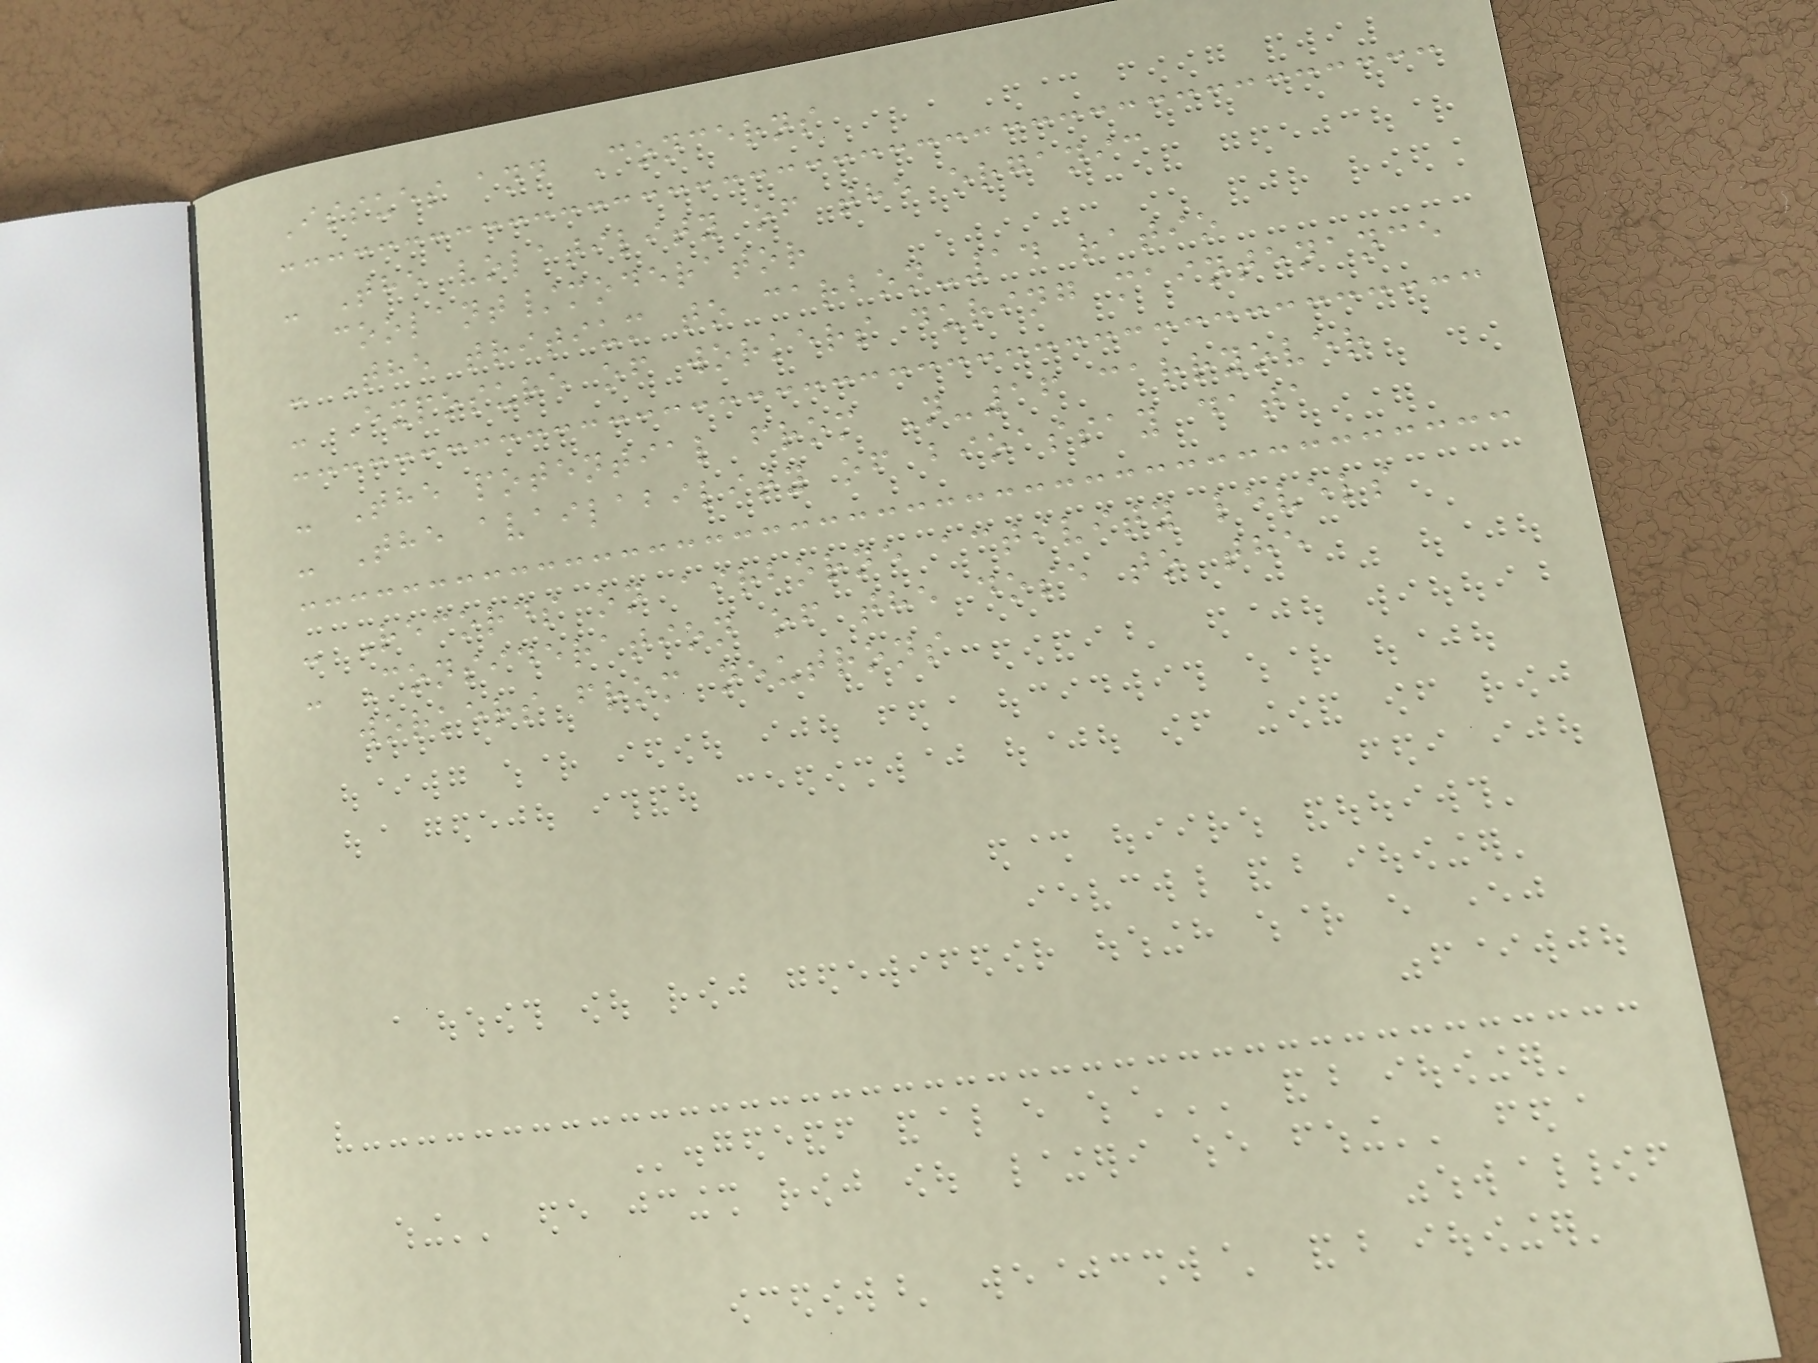Issues and Concerns
- The volatility of the organic
coolant/moderator
- The tritium to carbon-14 ratio
- Exposure of workers during maintenance
- The potential from N-16 carryover
- The availability of bioassay data
- Records on airborne activity levels
- Consideration of the dose to the
workers from neutrons
